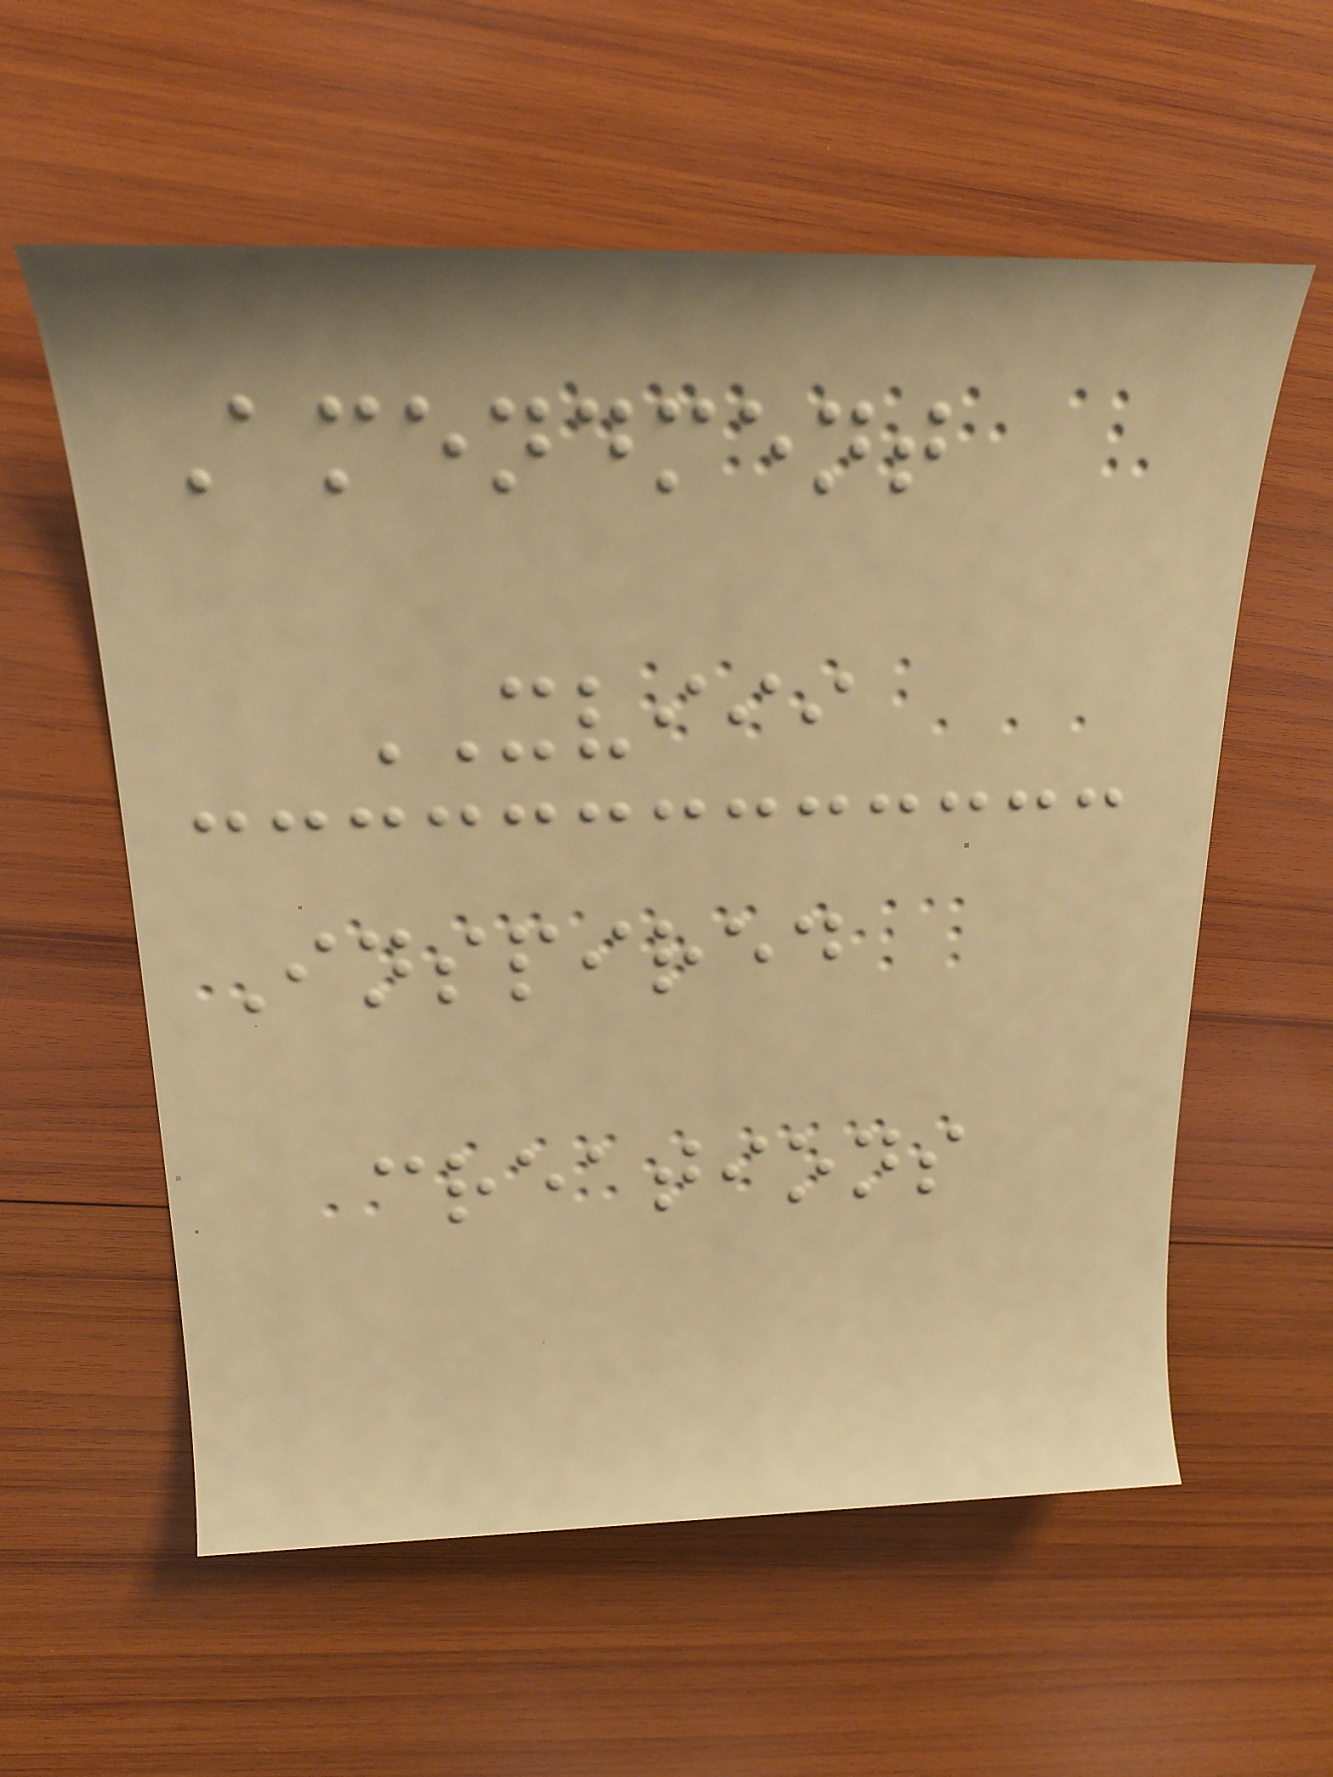Amendment
XVIII
Inspired
creations
